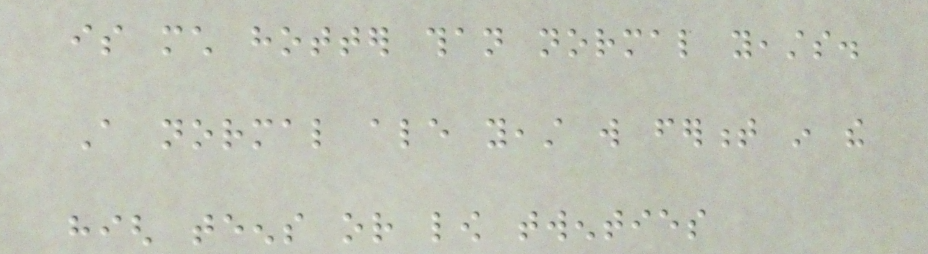is much hotter than normal yeasts.
A normal ale yeast will ferment in the
high teens or low twenties
